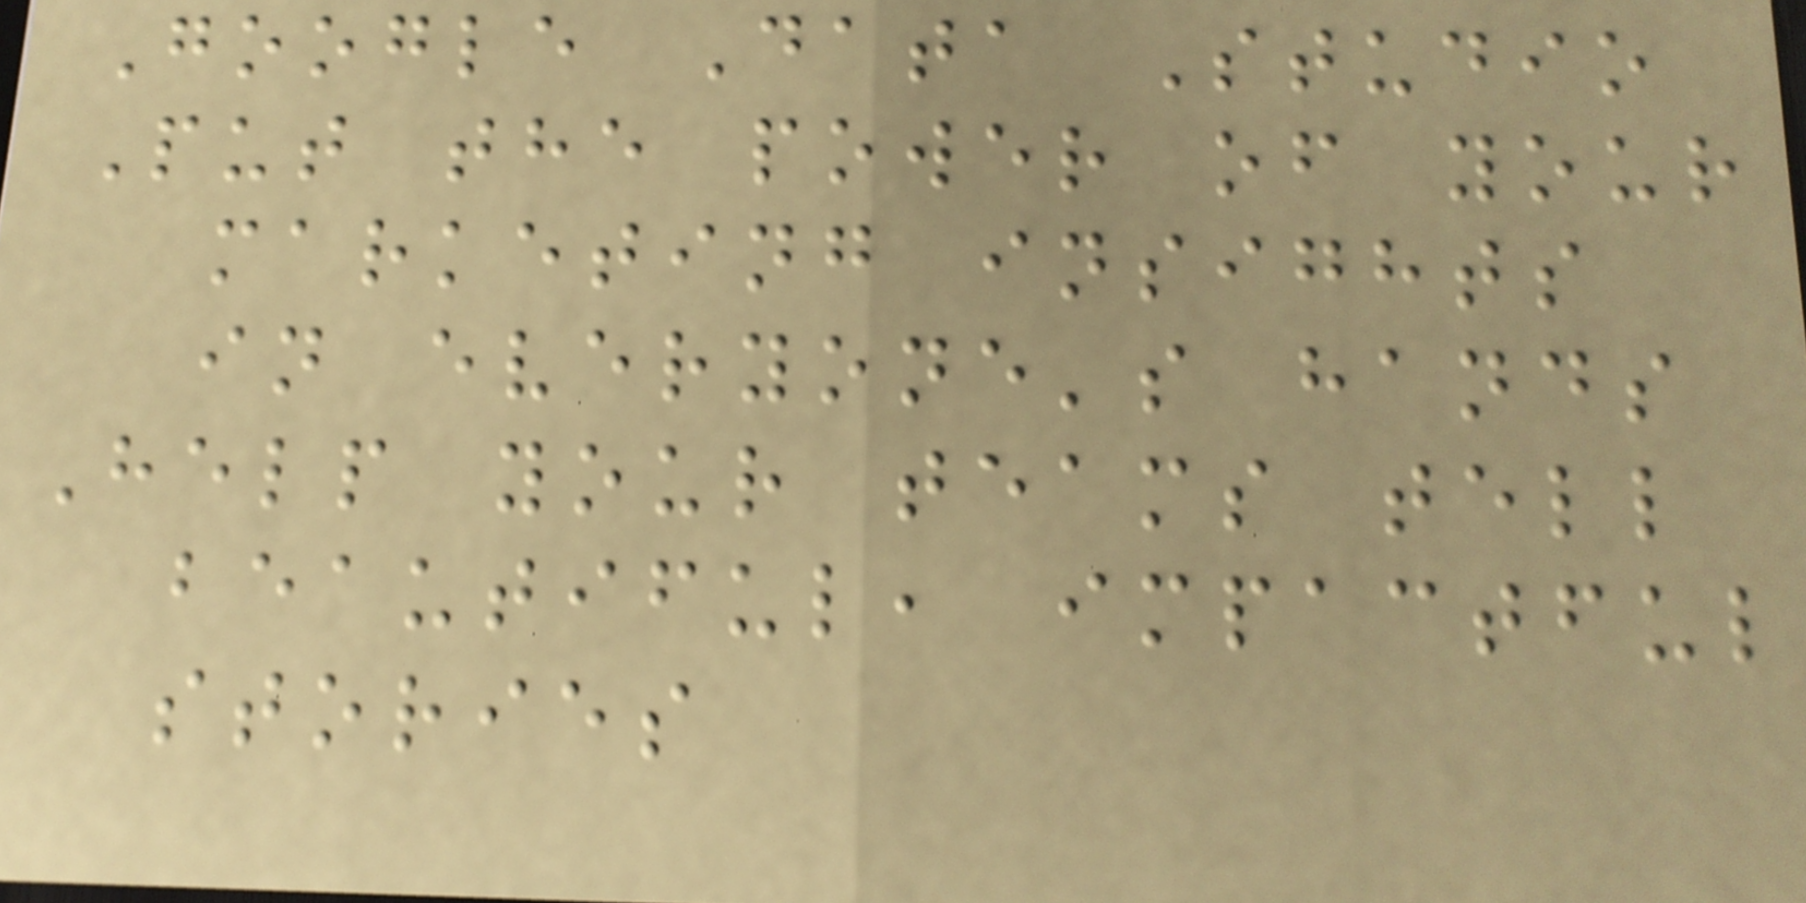Google Data Studio
Put the power of your
marketing insights
in everyone's hands
Help your teams tell
beautiful, impactful
stories
